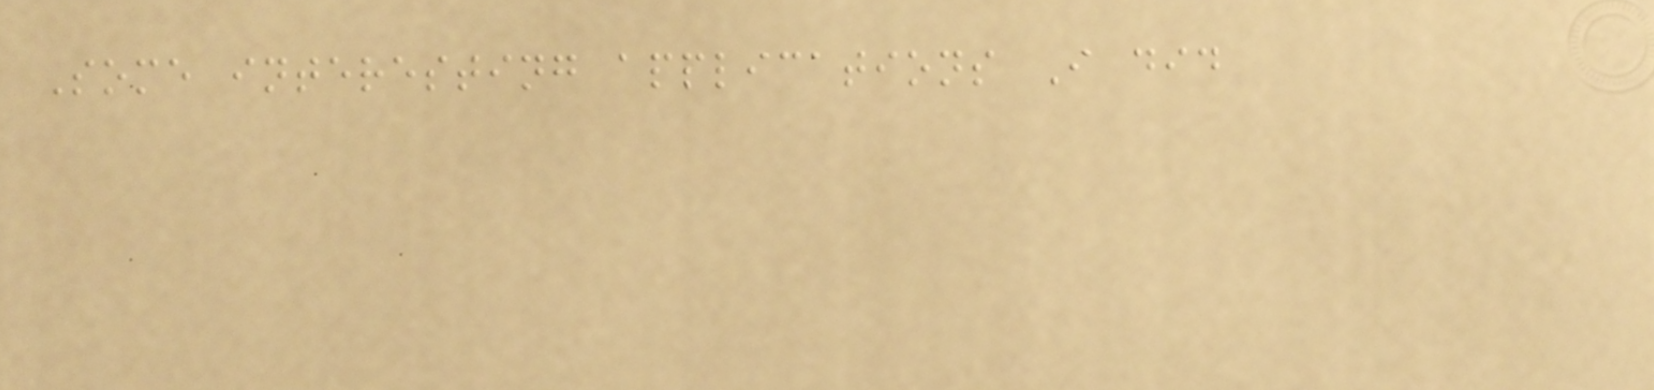Some interesting applications I did
